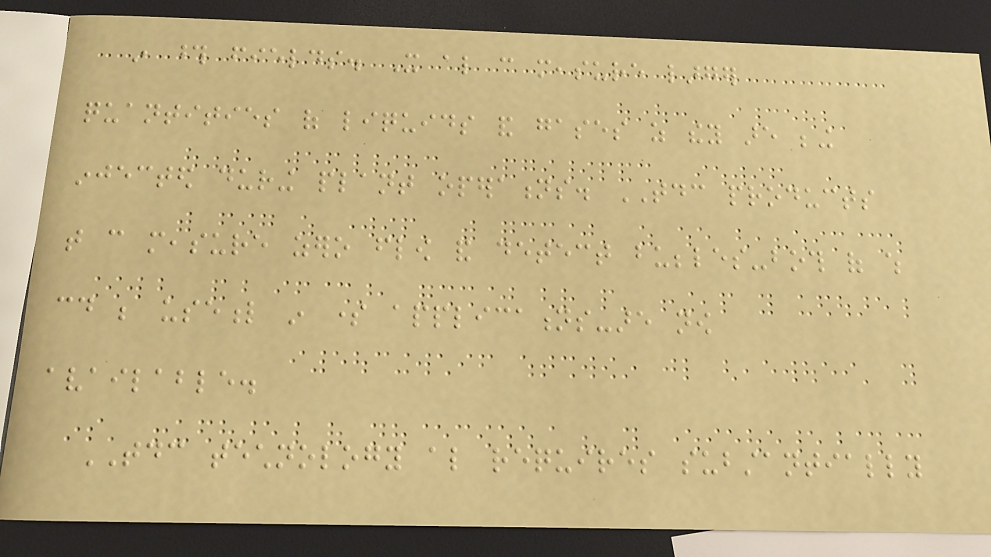in those fields. It also can measure larger
quantities of liquids and gases as they are being
injected during plant operations. TDC products
that can measure zero flow and detect bubbles-both of which
could be useful in some applications-are now
available.
TDC technology also requires substantially
